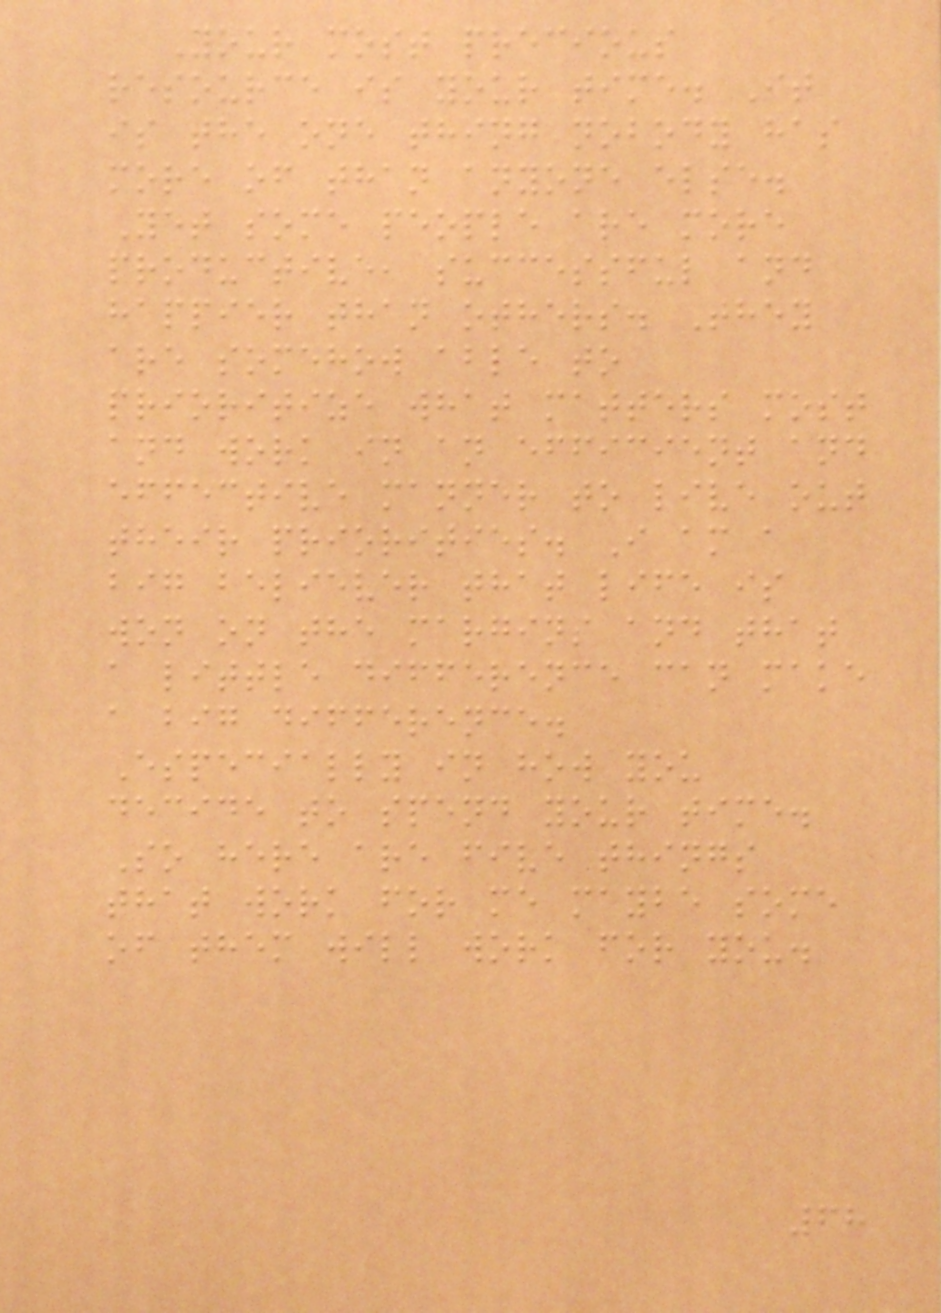Your most precious
resource is your time. It
is the one thing nobody has
more of than anyone else.
Yet some people are more
productive, successful and
happier than others. They
are somehow able to
prioritize what matters most
and work in an efficient and
effective manner to live out
their priorities. I am a
big believer that life is
won on the margins and that
a little difference can make
a big difference.
Especially in how you
decide to spend your time.
So here are five things
that work for me maybe some
of them will work for you.
68
